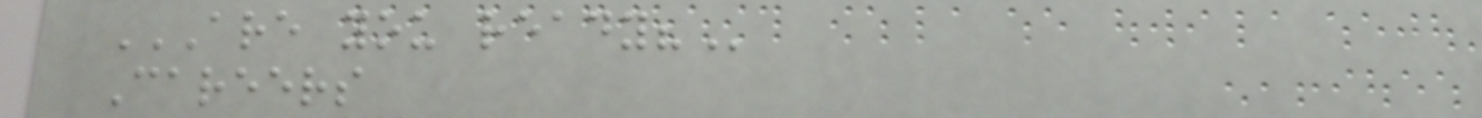ARE YOU READY?
Careers
